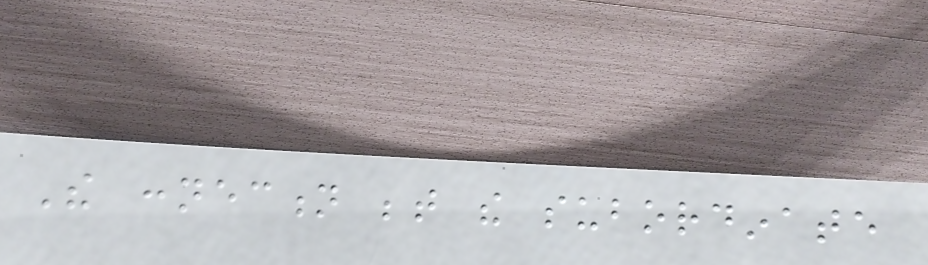The connection between the subordinate
